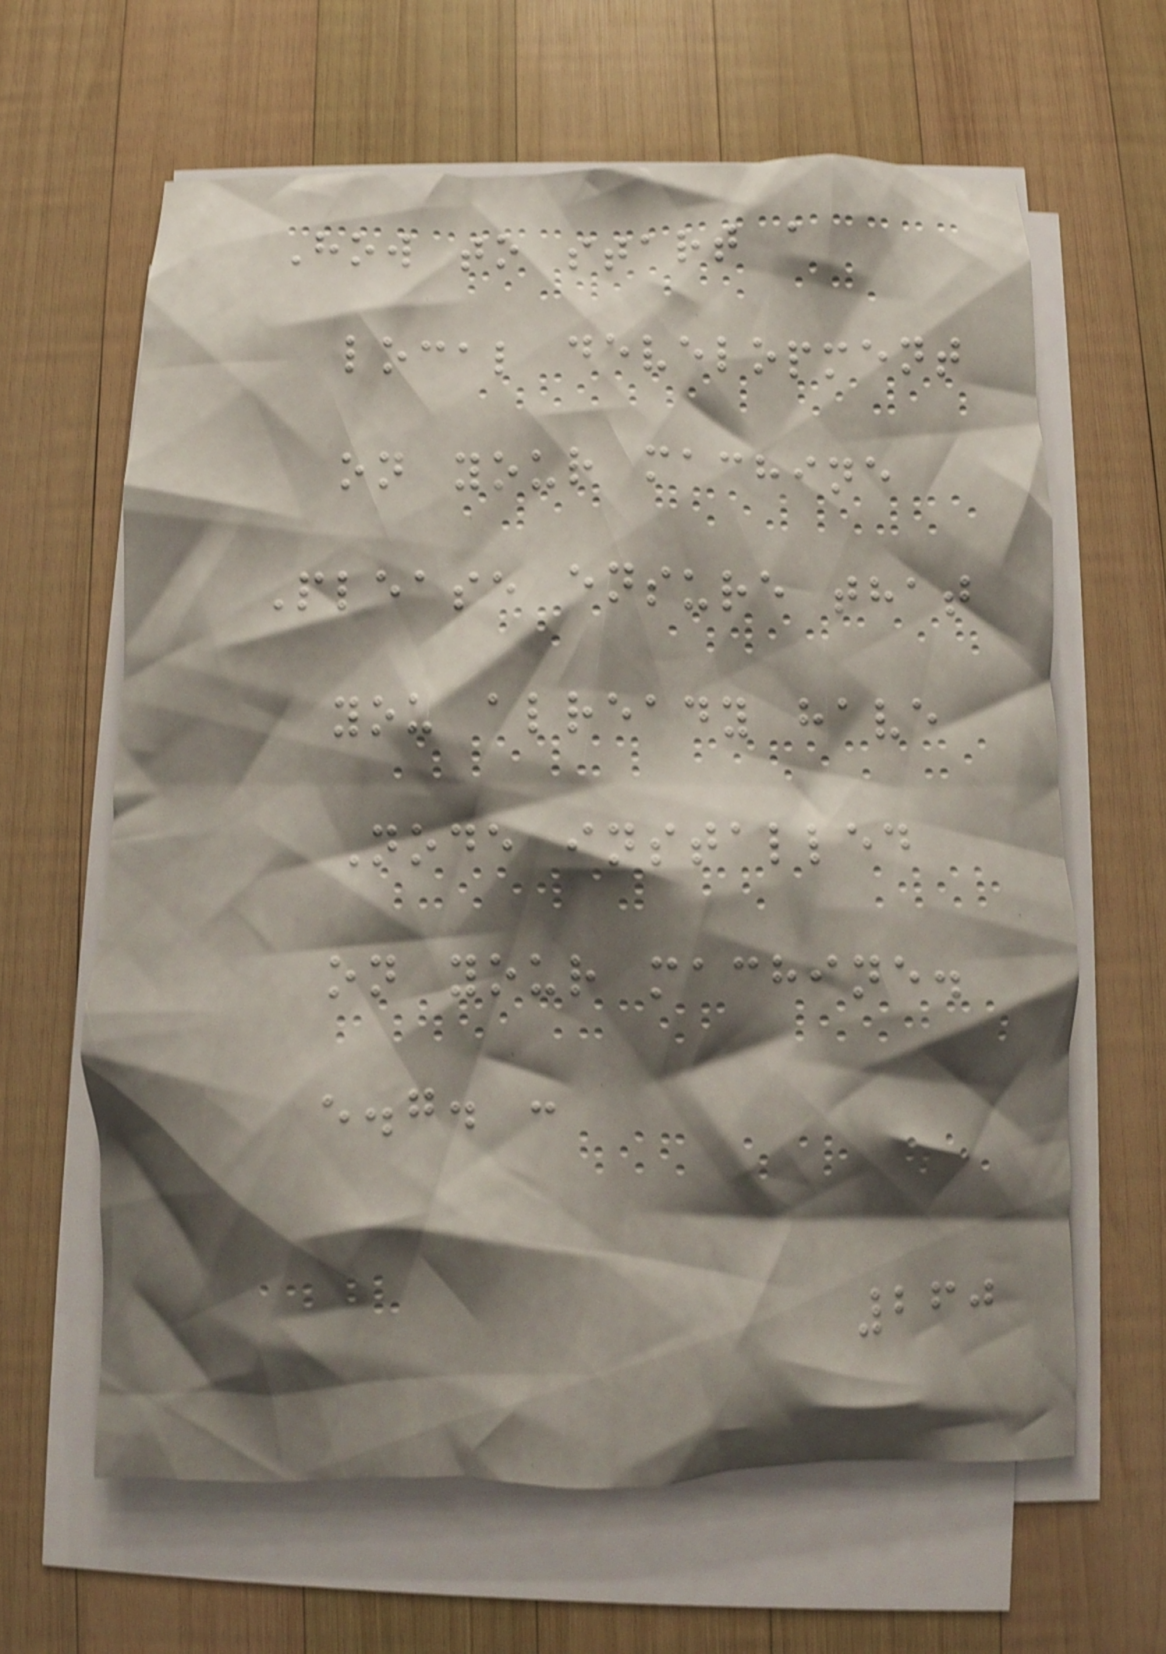How to start a
local development
on your machine
Please ensure that
you already have
Node installed
on your machine.
e.g. :
260
